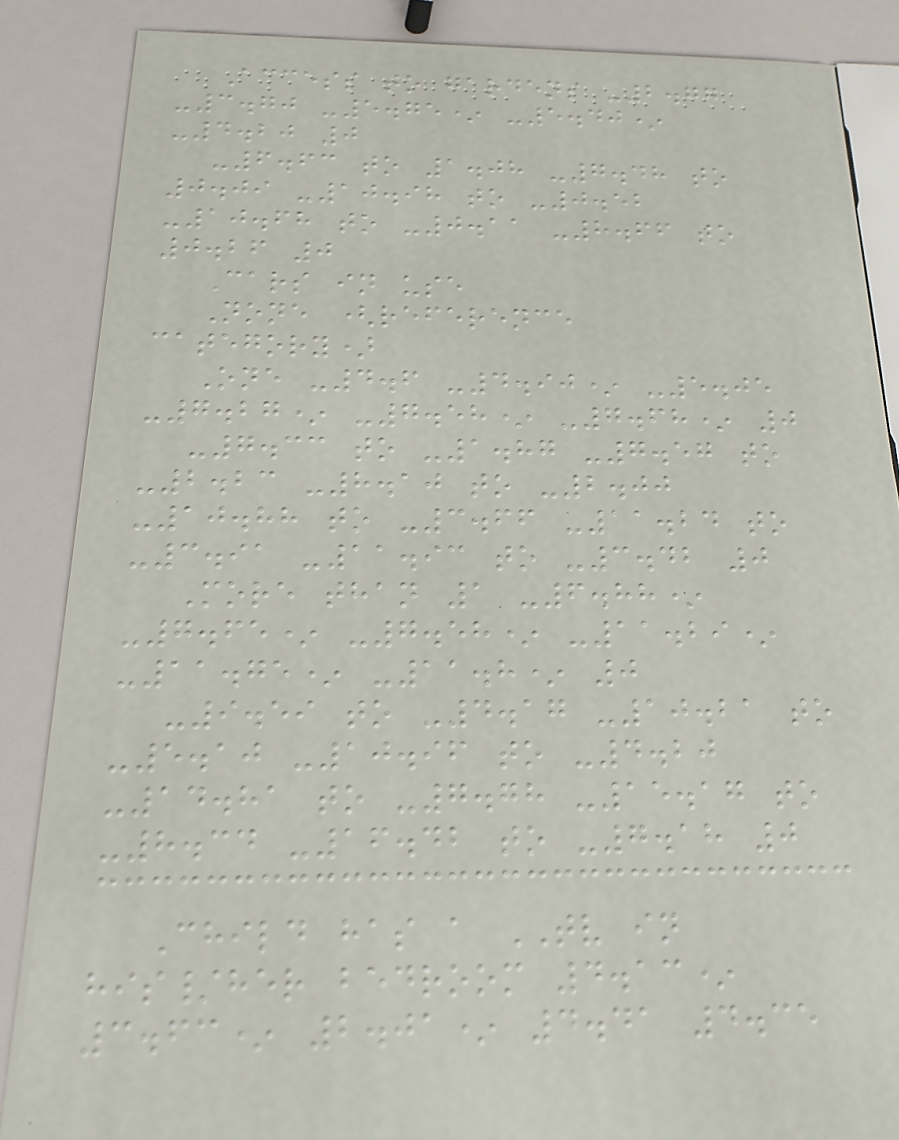Access to gardens -2.77
-3.70 -5.75* -5.40*
-4.20 0
-6.63 to 1.08 -7.48 to
0.09 -10.98 to -0.52
-10.68 to -0.11 -8.66 to
0.26 0
Cars in use
None (reference
category)
One -4.6 -4.90* -5.05
-7.27* -7.58* -7.68* 0
-7.33 to -1.87 -7.57 to
-2.23 -8.10 to -2.00
-10.88 to -3.66 -11.24 to
-3.91 -11.93 to -3.42 0
More than 1 -6.88*
-7.65* -7.58* -11.29*
-11.75* -11.8* 0
-9.59 to -4.17 -10.21 to
-5.10 -10.96 to -4.20
-14.81 to -7.78 -15.17 to
-8.34 -16.42 to -7.18 0
Child has a TV in
his/her bedroom 4.13*
3.63* 2.01* 4.41 4.35
